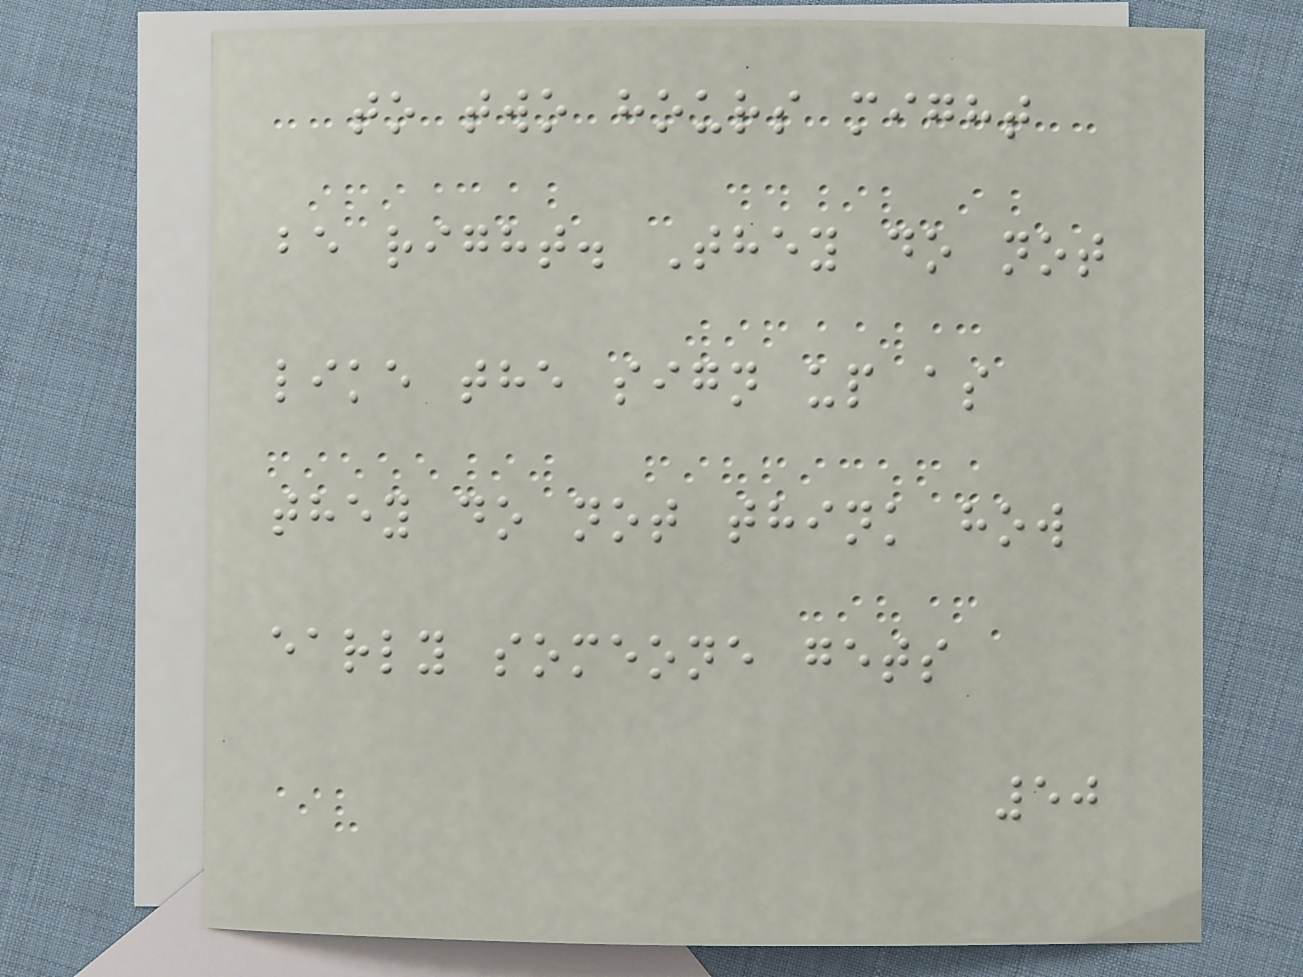to two hours might
be right. They do not
like the sign up as
they do not think how
early someone gets
50
